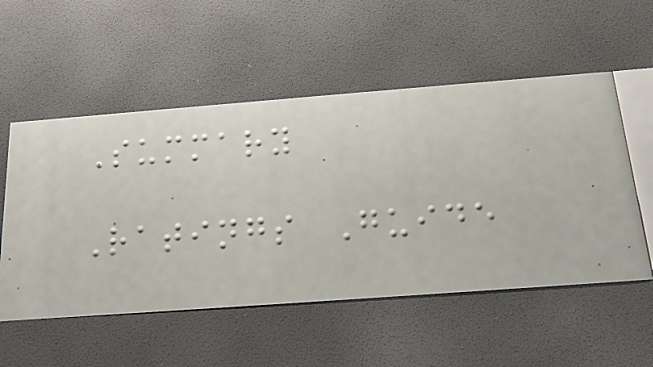Summary
Ratings Guide
